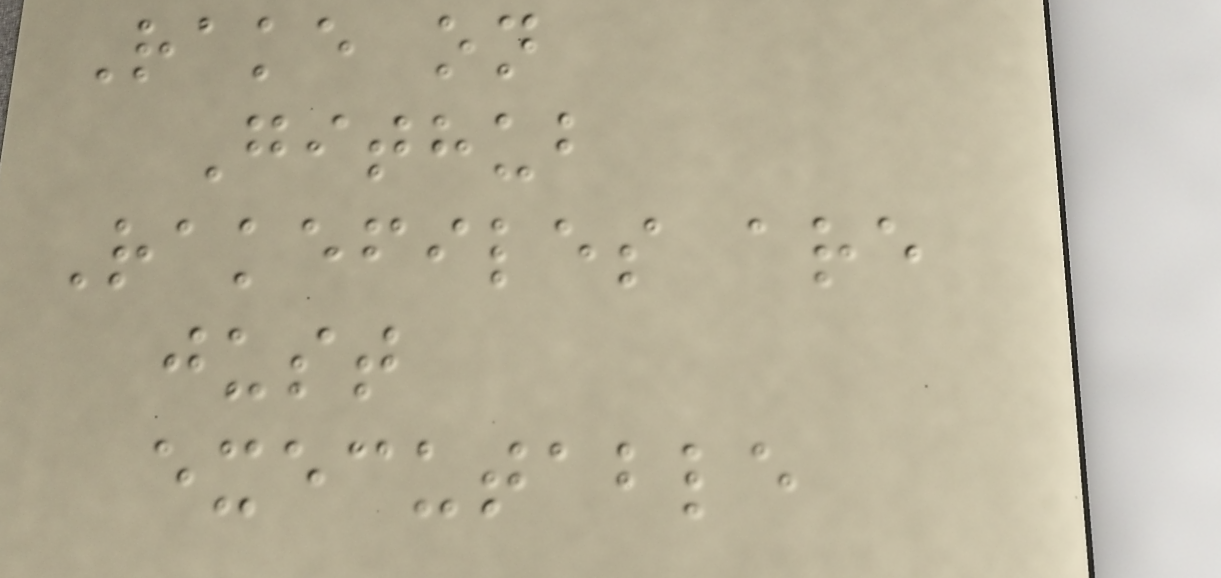Rake on
Github
Rakefiles are
just
executable
